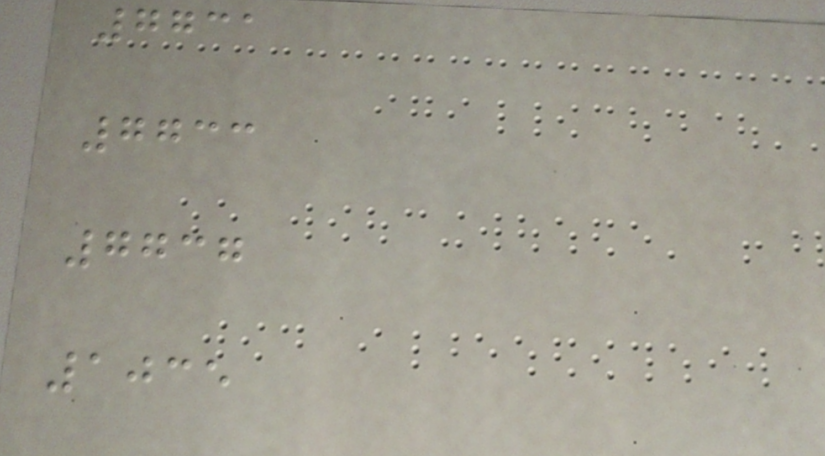7731
7733
7737
1035
